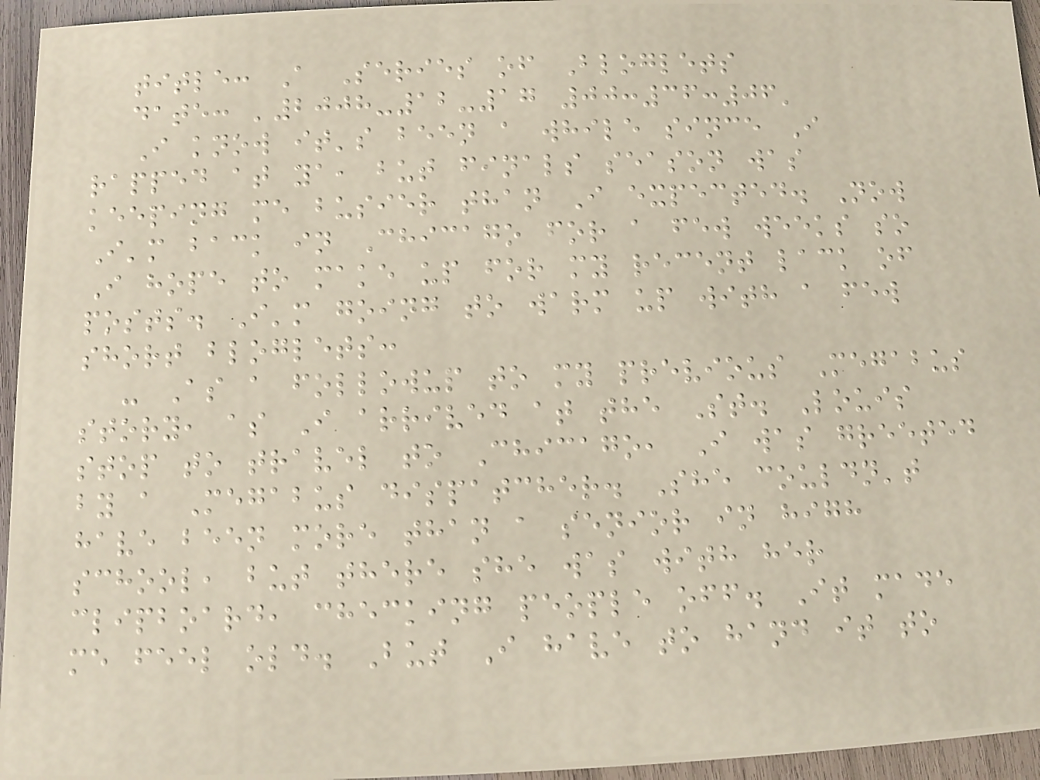title: A Series of Bloglets
date: '2008-12-17 00:36:06'
I know it's been a while since I
rapped at ya, but finals season was
keeping me busier than I expected. Now
I'm back in Chicago for a few weeks so
I hope to make up for my recent lack of
posts. I'm going to warm up with a few
short bloglets:
- As a followup to my previous Megabus
story, as I arrived at the St. Louis
stop to travel to Chicago, I was greeted
by a Megabus dispatcher. She couldn't
have been more than a senior in high
school, but there she was with her
clipboard, checking people off. It made
me feel old. But I have to hand it to
